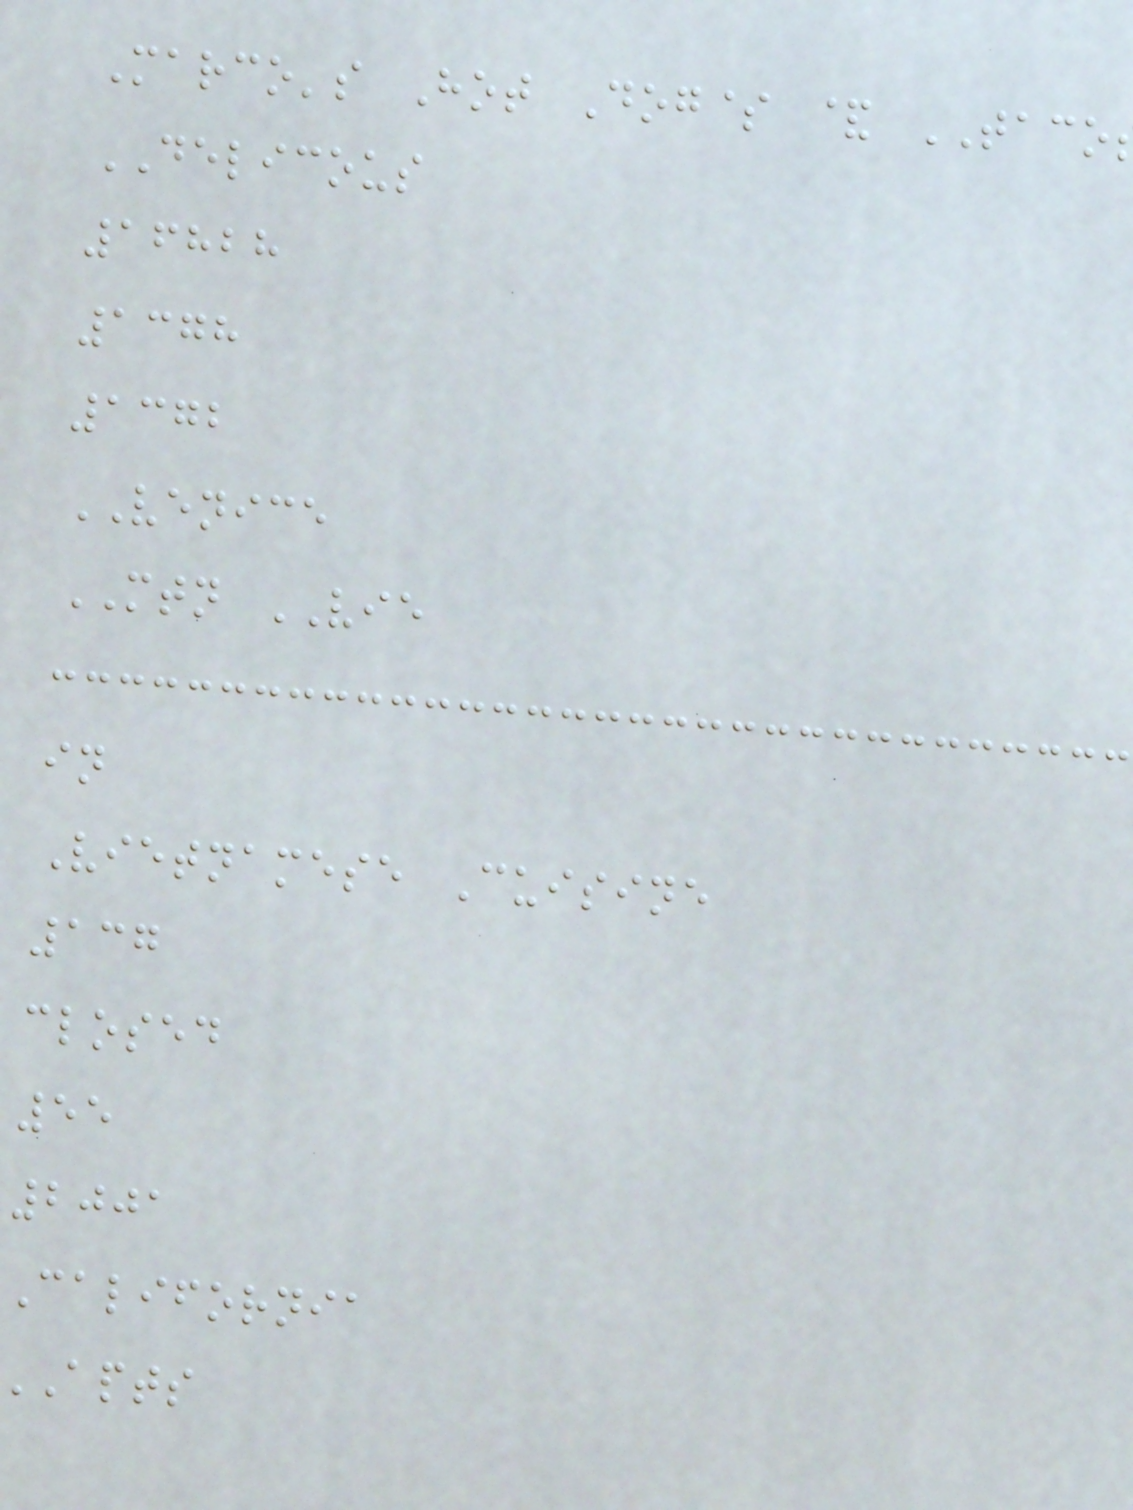Marco's Hot Dog$ & TACO
DELICOUS
16828
1378
1372
VENICE
MTN VIE
in
Vietnamese Cuisine
137
closed
55
2001
California
apts
